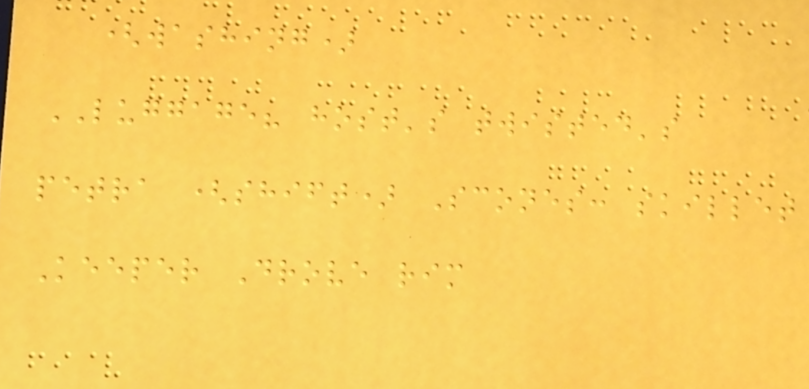(washing)
LUGGAGE? host's twisted's
petra (shift) Scones: skillet
Keeper Drove rim
